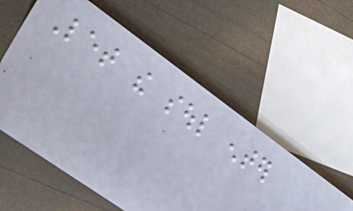Let the soul enter
